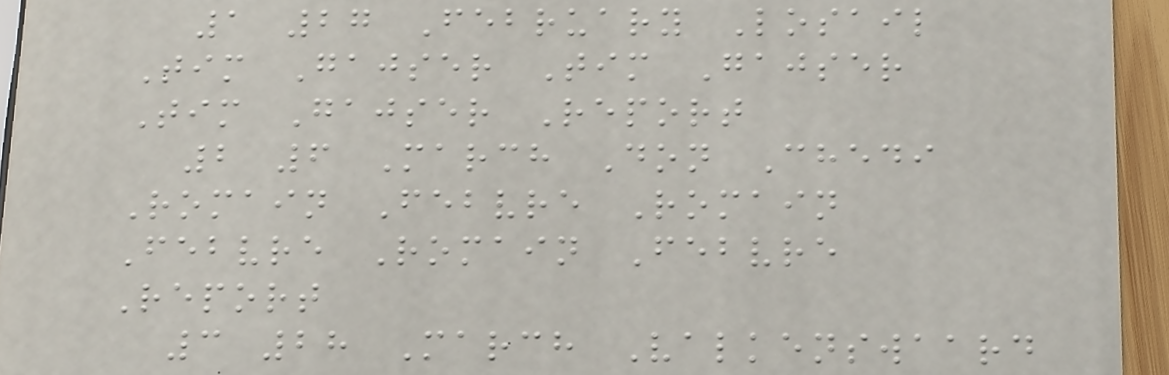1 27 February Losail
Tim Gajser Tim Gajser
Tim Gajser Report
2 6 March Don Chedi
Romain Febvre Romain
Febvre Romain Febvre
Report
3 28 March Valkenswaard
